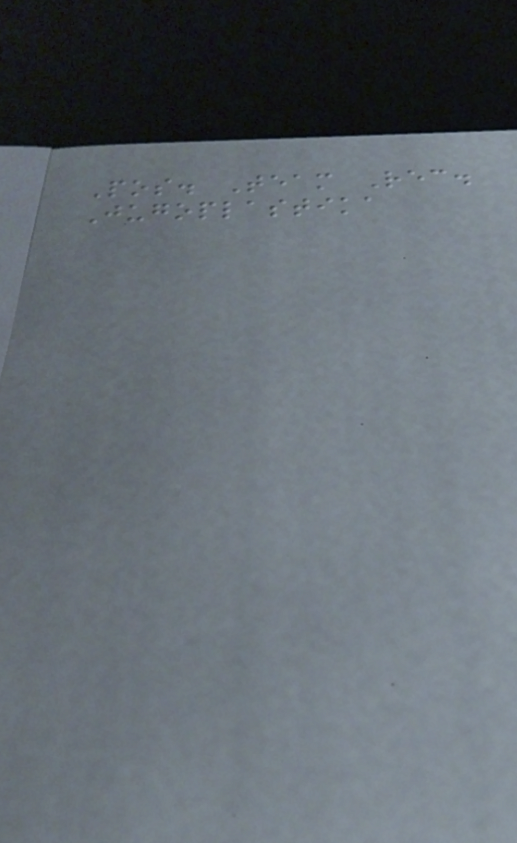Pos. Team Rec.
Jugoplastika
